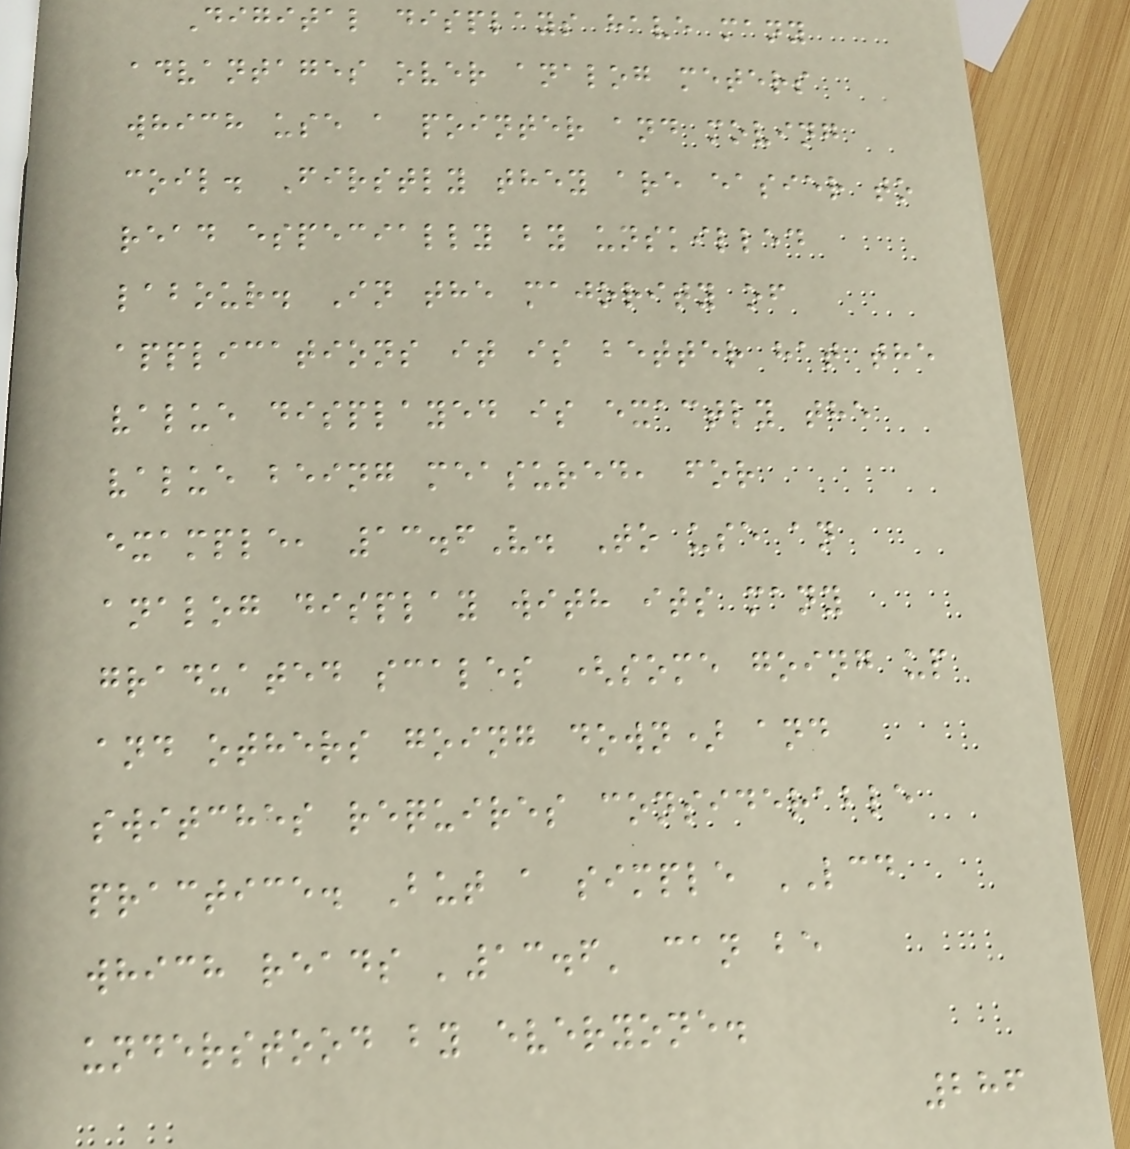Digital displays have many
advantages over analog meters
which use a pointer and moving
coil. Firstly they are easier to
read especially by unskilled
labour. In the majority of
applications it is better hat the
value displayed is exactly the
value being measured, for
example, 13.6V. To use an
analog display with its many
graduated scales (some going up
and others going down) and
switches requires considerable
practice. But a simple LCD
which reads '13.6' can be
understood by everyone.
286
